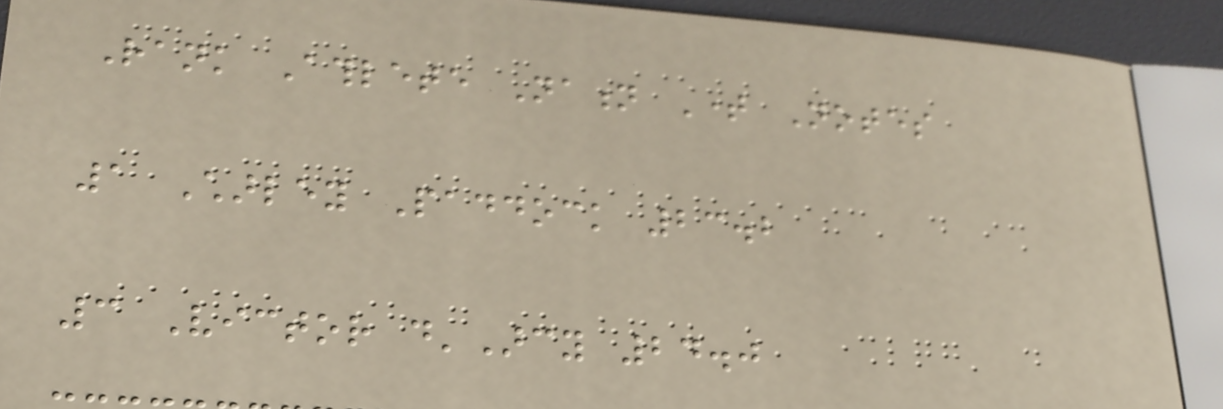Rank Athlete Nation Time Notes
1 Charley Paddock 23.2
3 Victor d'Arcy 24.0
